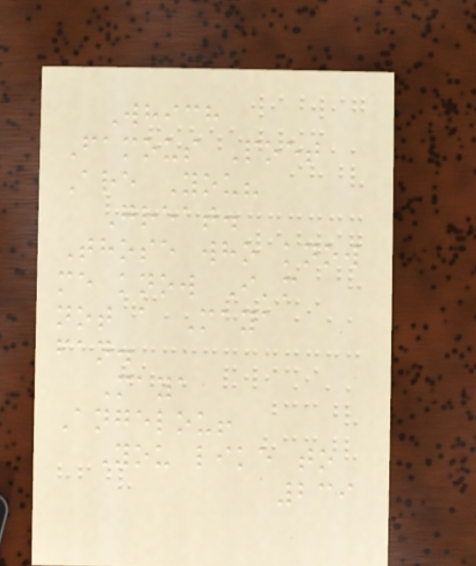Which
Famous Poet
Are You?
Great.
Those who know
me know I'm
not a Maya
fan.
Maya
Angelou!
You like to
239
